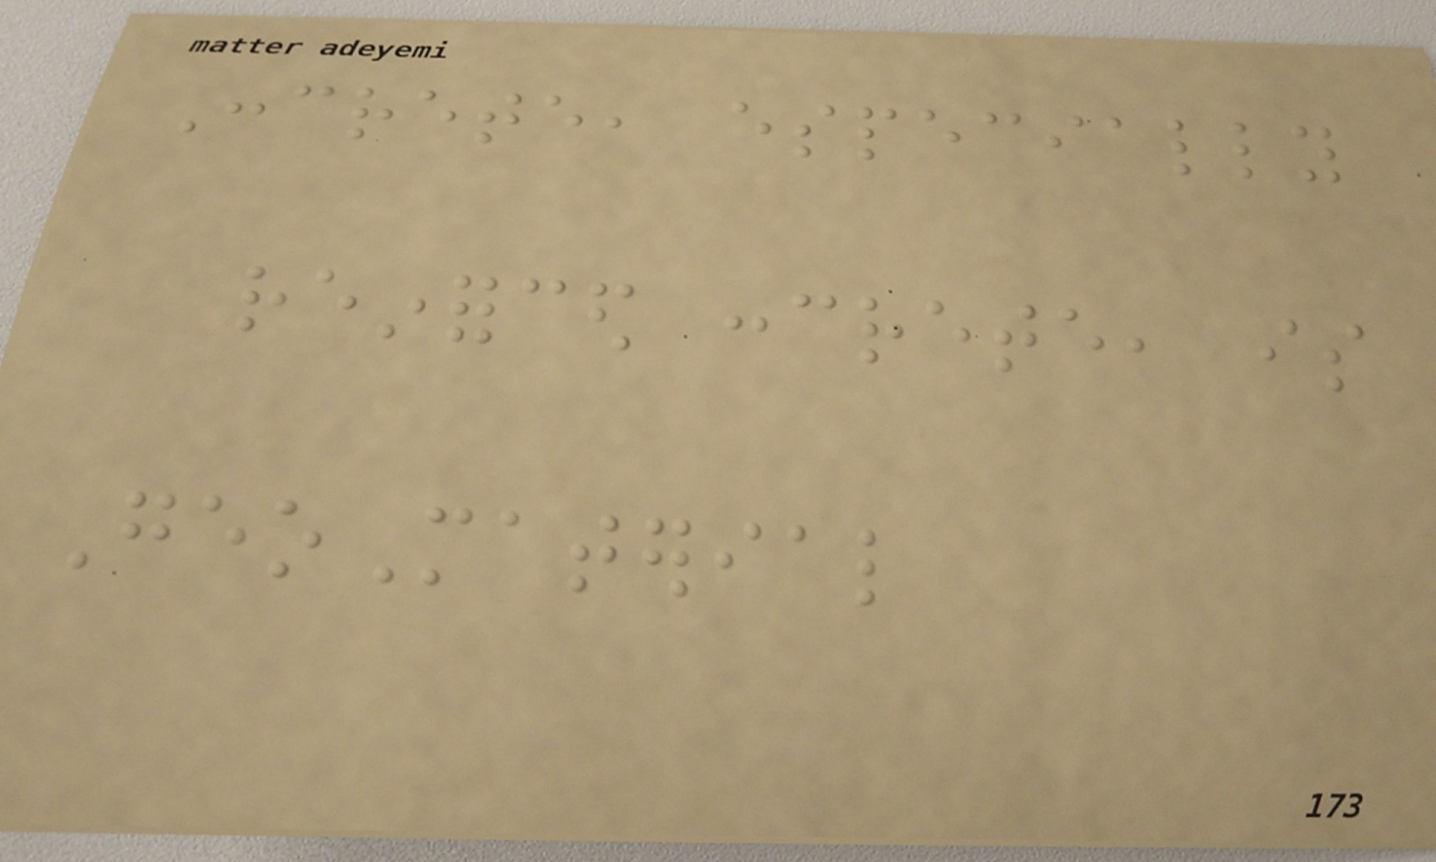Concrete, especially
reinforced concrete, is
GeoMaterial
